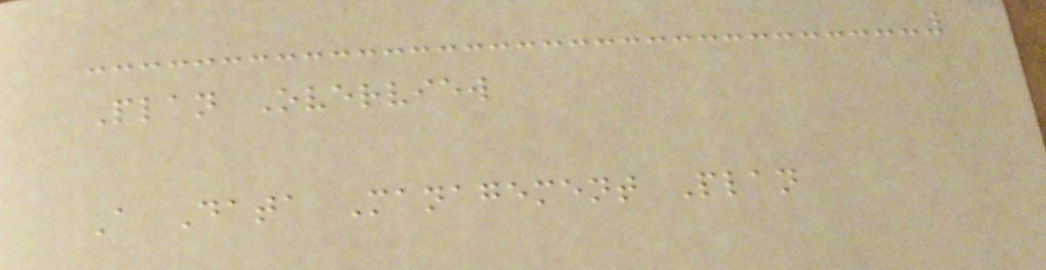Plan Overview
A Data Management Plan
